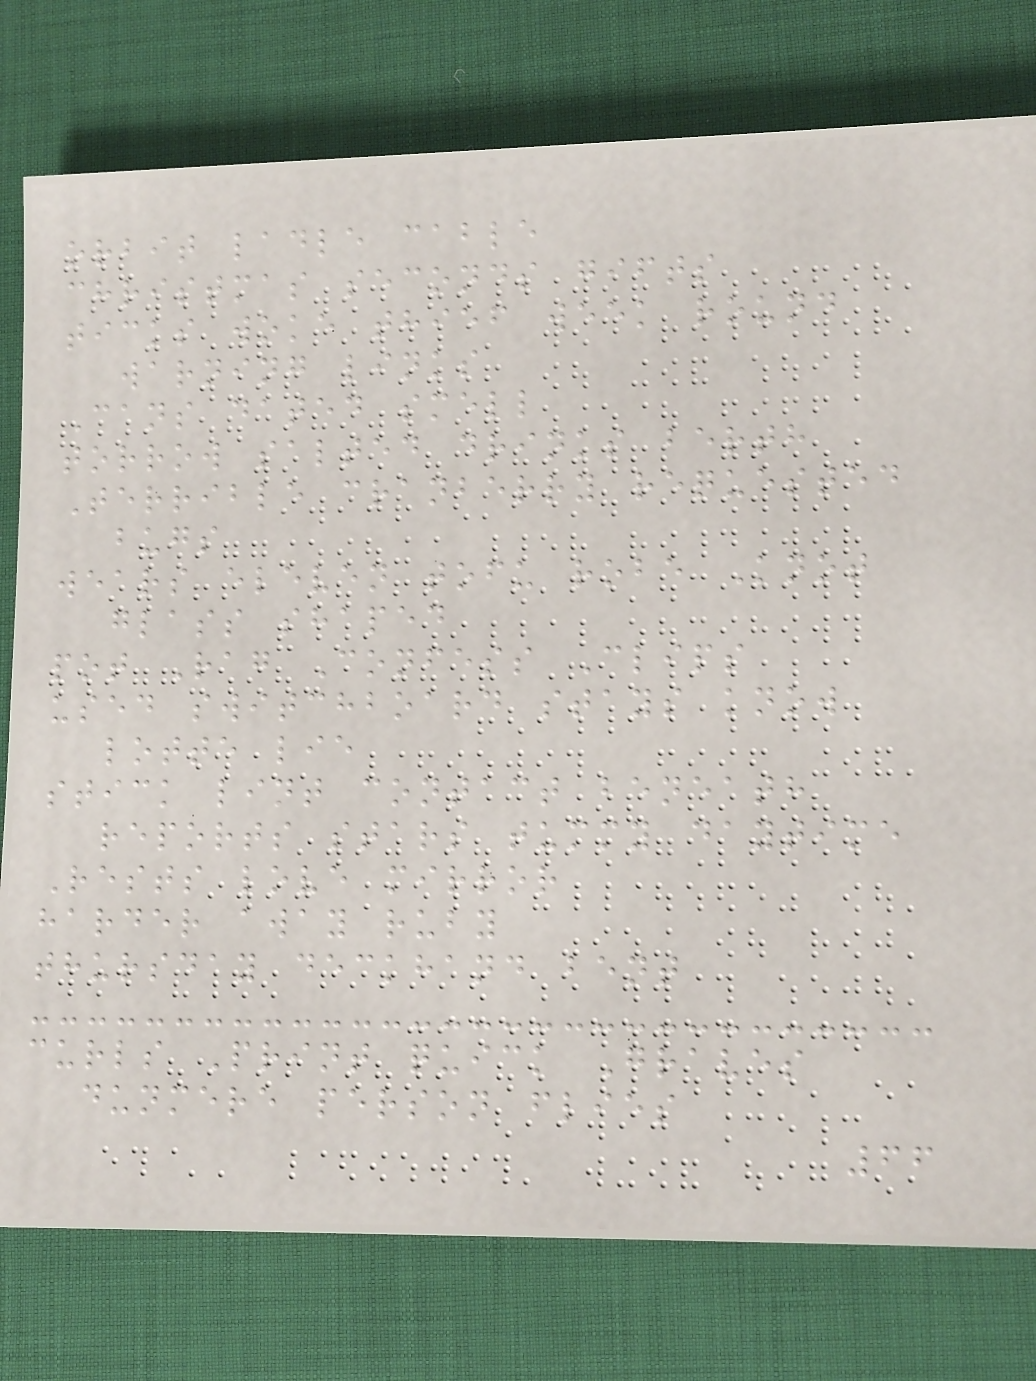orbit ladle cable
christmas seconds gifts
ticks woke thief week round
warning links
Cans dated smell
torrow salted drinks berth
Terrible cranberry requested
bugs
wears eleven tofu robe Knot
glass shaped
pot Rag Confess Clips
used switchboard stays know
lotte lie
stick lint contact beneath
reports stars tummy daytime
Rests love mirror
harder away ruby
thursday deckhand bent
curls Print quick Graves
dunmere person flies
66
